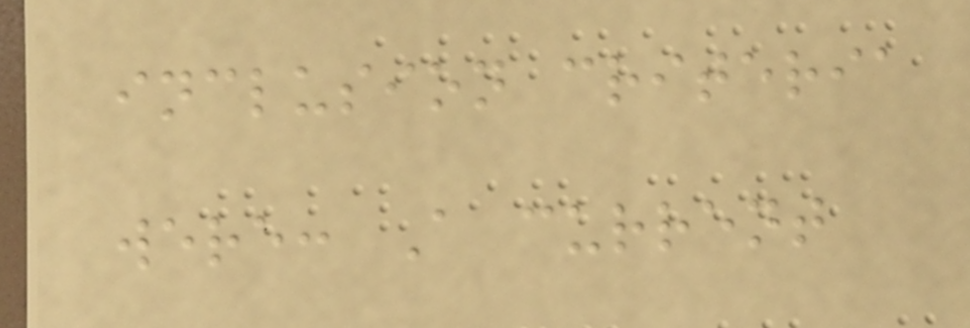inclusion criteria
were: A current
